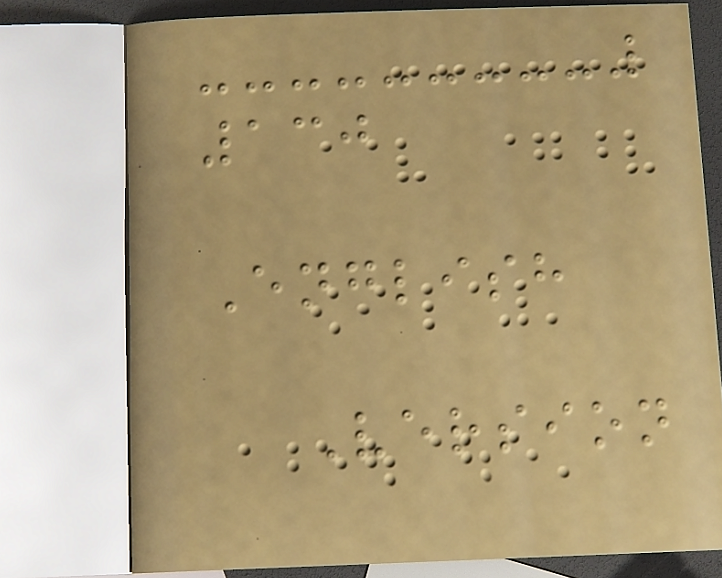130
English
Version
